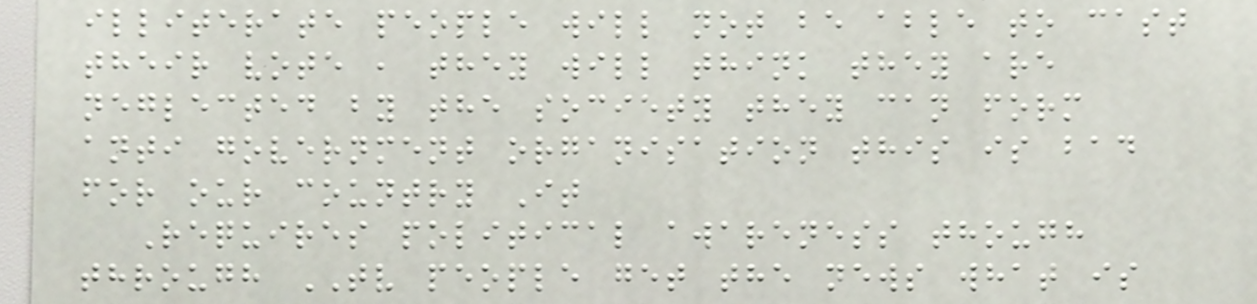illiterate people will not be able to cast
their vote , they will think they are
neglected by the society they can form
anti government organisation this is bad
for our country It
Requires political awareness though
through TV people get the news what is
